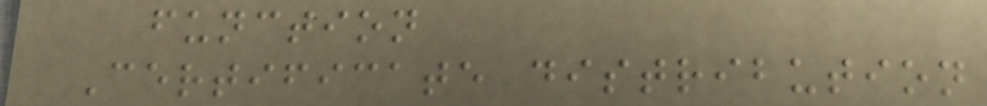function
Certificate distribution
